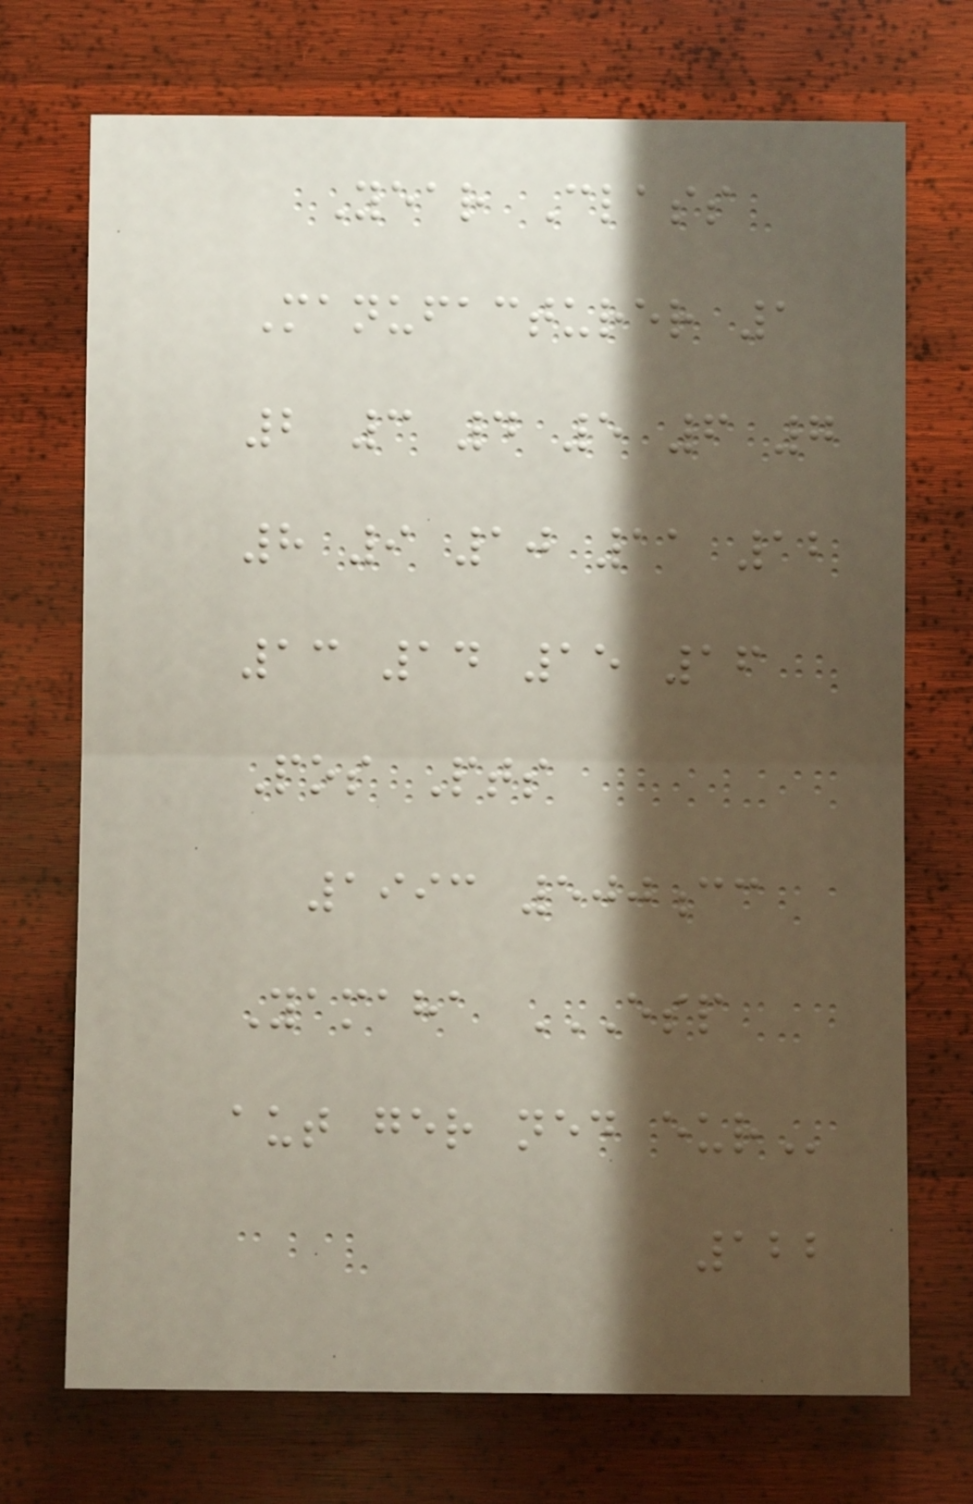Year Class
Manufacturer 1
2 3 4 5 6 7
8 9 10 11 12
13 14 15 16
Pos Pts
1993 500cc
Yamaha ESP
AUT GER NED EUR
122
